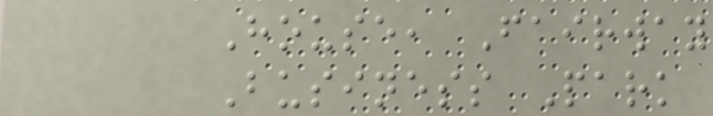House, Fairway
Business Park
